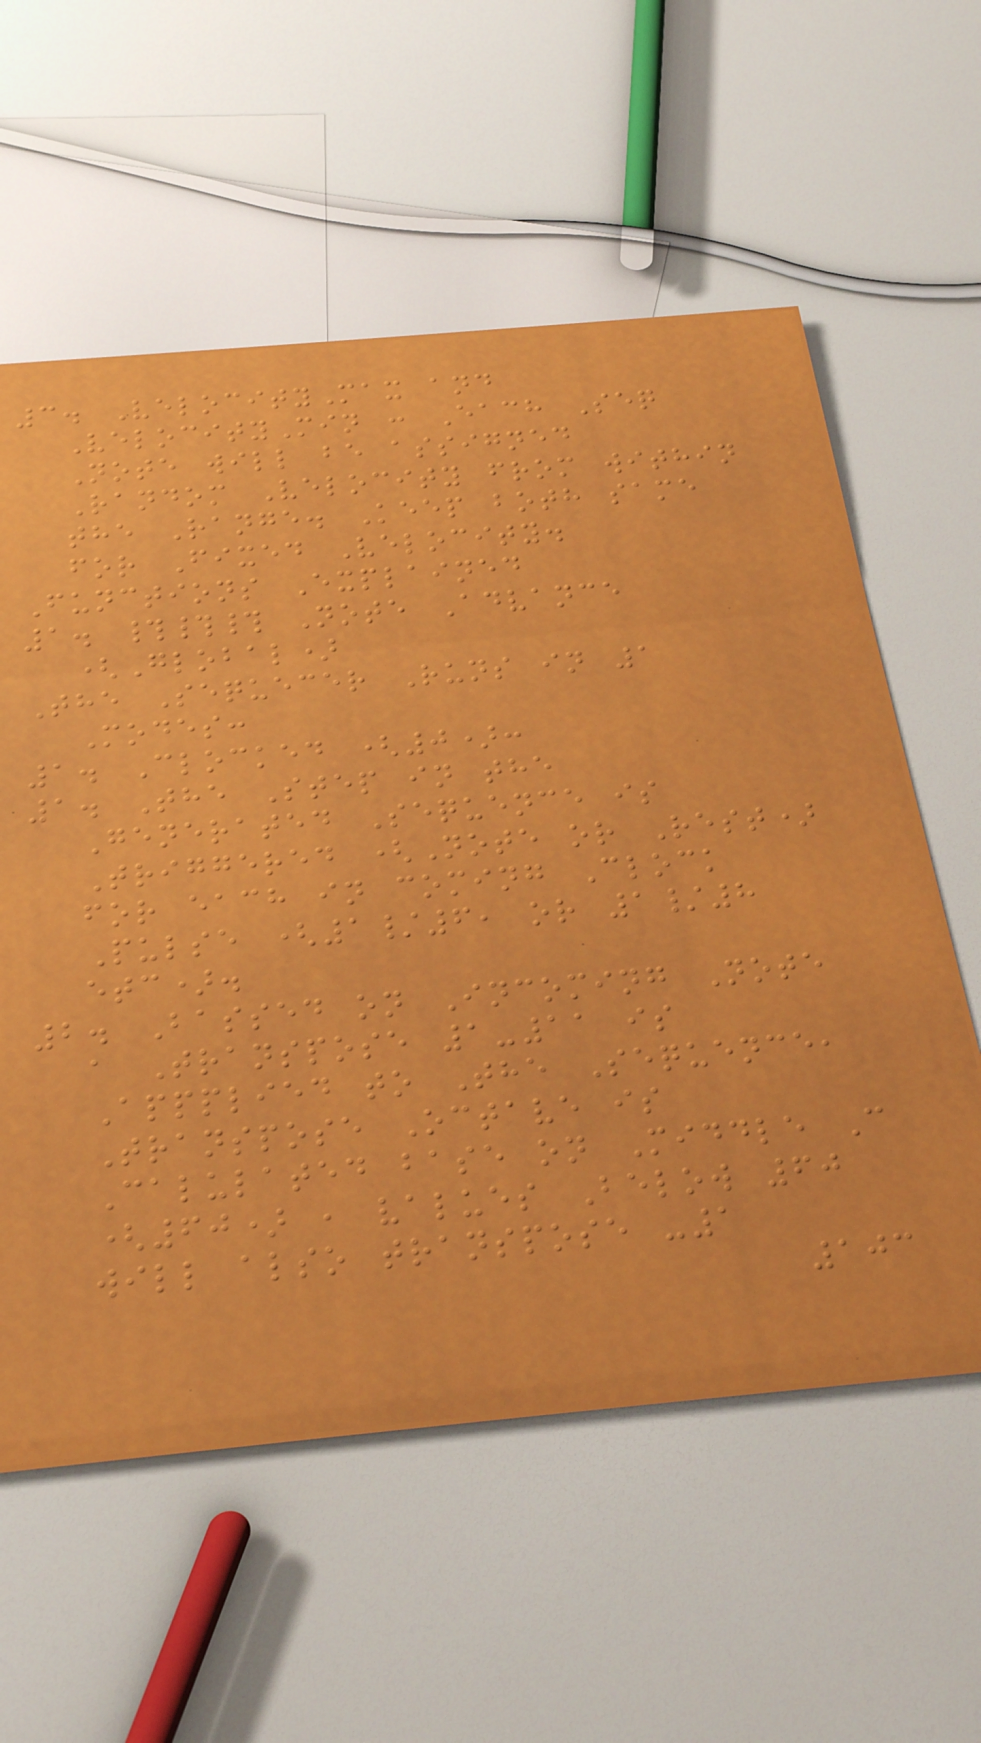3. VelocityMax and
VelocityMin : Each Seq
Note will be assigned
Random Velocity from within
the Range. Keep both same
for Fixed Velocity.
Functions Explained
1. ### Note Advance
(Global)
The Sequecer Runs in 1
Modes:
1. Clocked (0):
1. The Step in the
Generated Sequence is
Triggered (Note or Rest)
for each in coming Clock
Pulse (1/6, or 1/8
etc).
2. Bassed on Incoming Note
a Transpose 1-11 is
Appplied to The Sequence,
Transpose Octave is
Calulated base on Middle C
(60) , values Below 60
will also transpose -1
103
